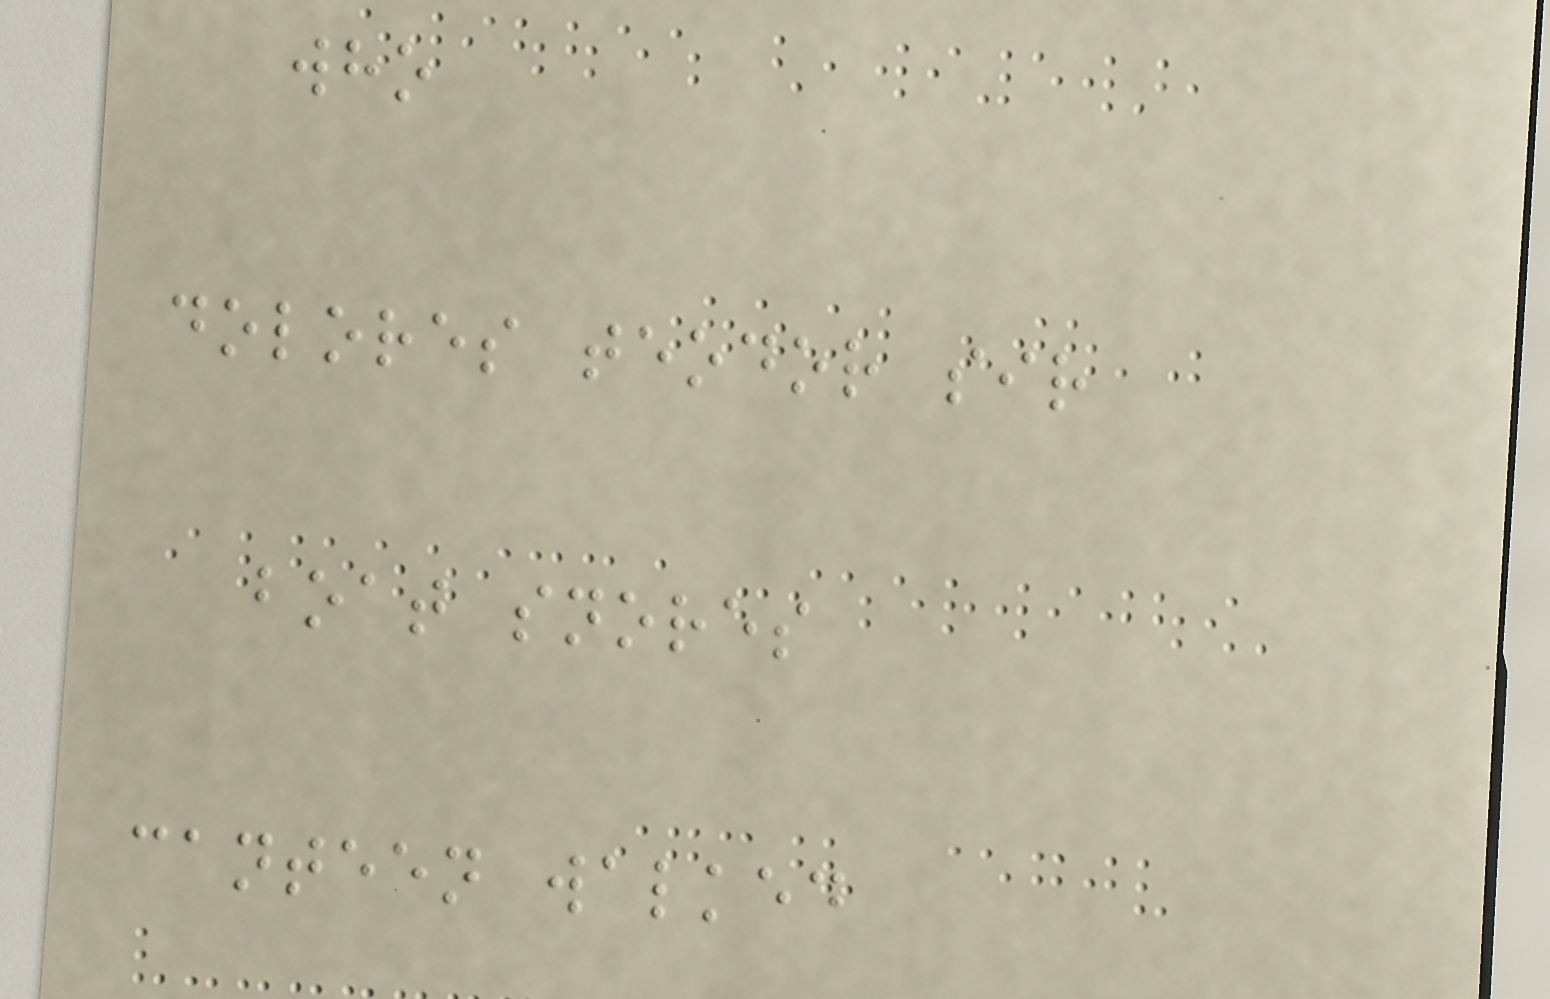who
dolores teodor sir
boat snores
canteen walked
